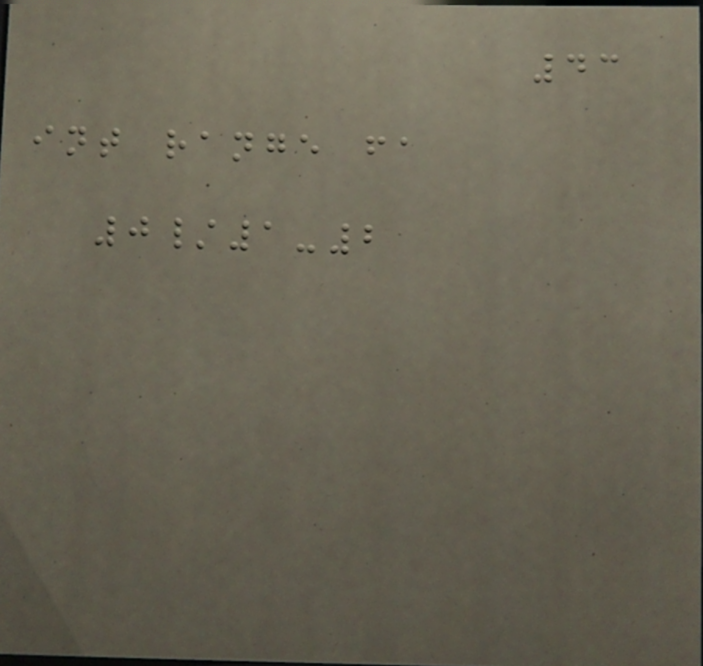43
int range fa
0/1-2
